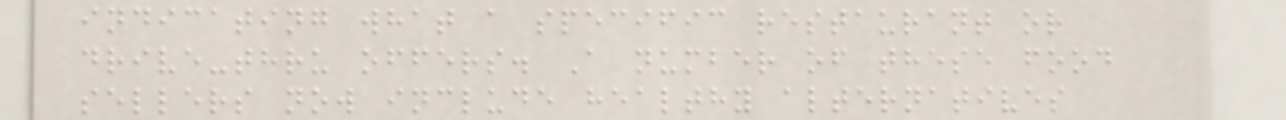indicating what a specific restaurant or
drive-thru offers. A number of these food
sellers now include healthy alternatives
